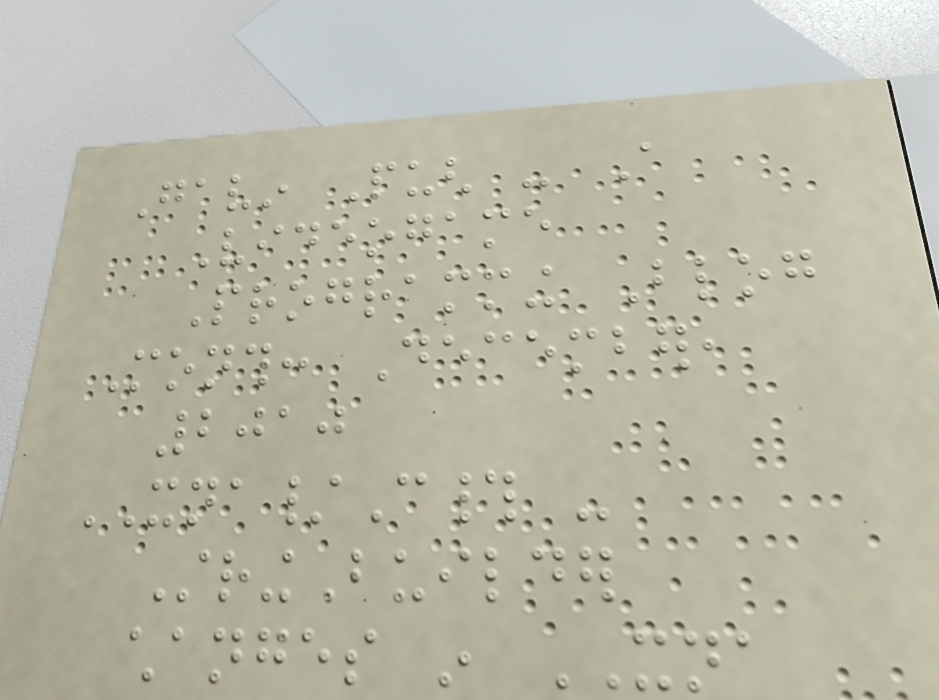Gavin Pugh - A
Videogame
Programming Blog
Month: December,
2010
XNA/C# -
StringBuilder
changes in XNA
